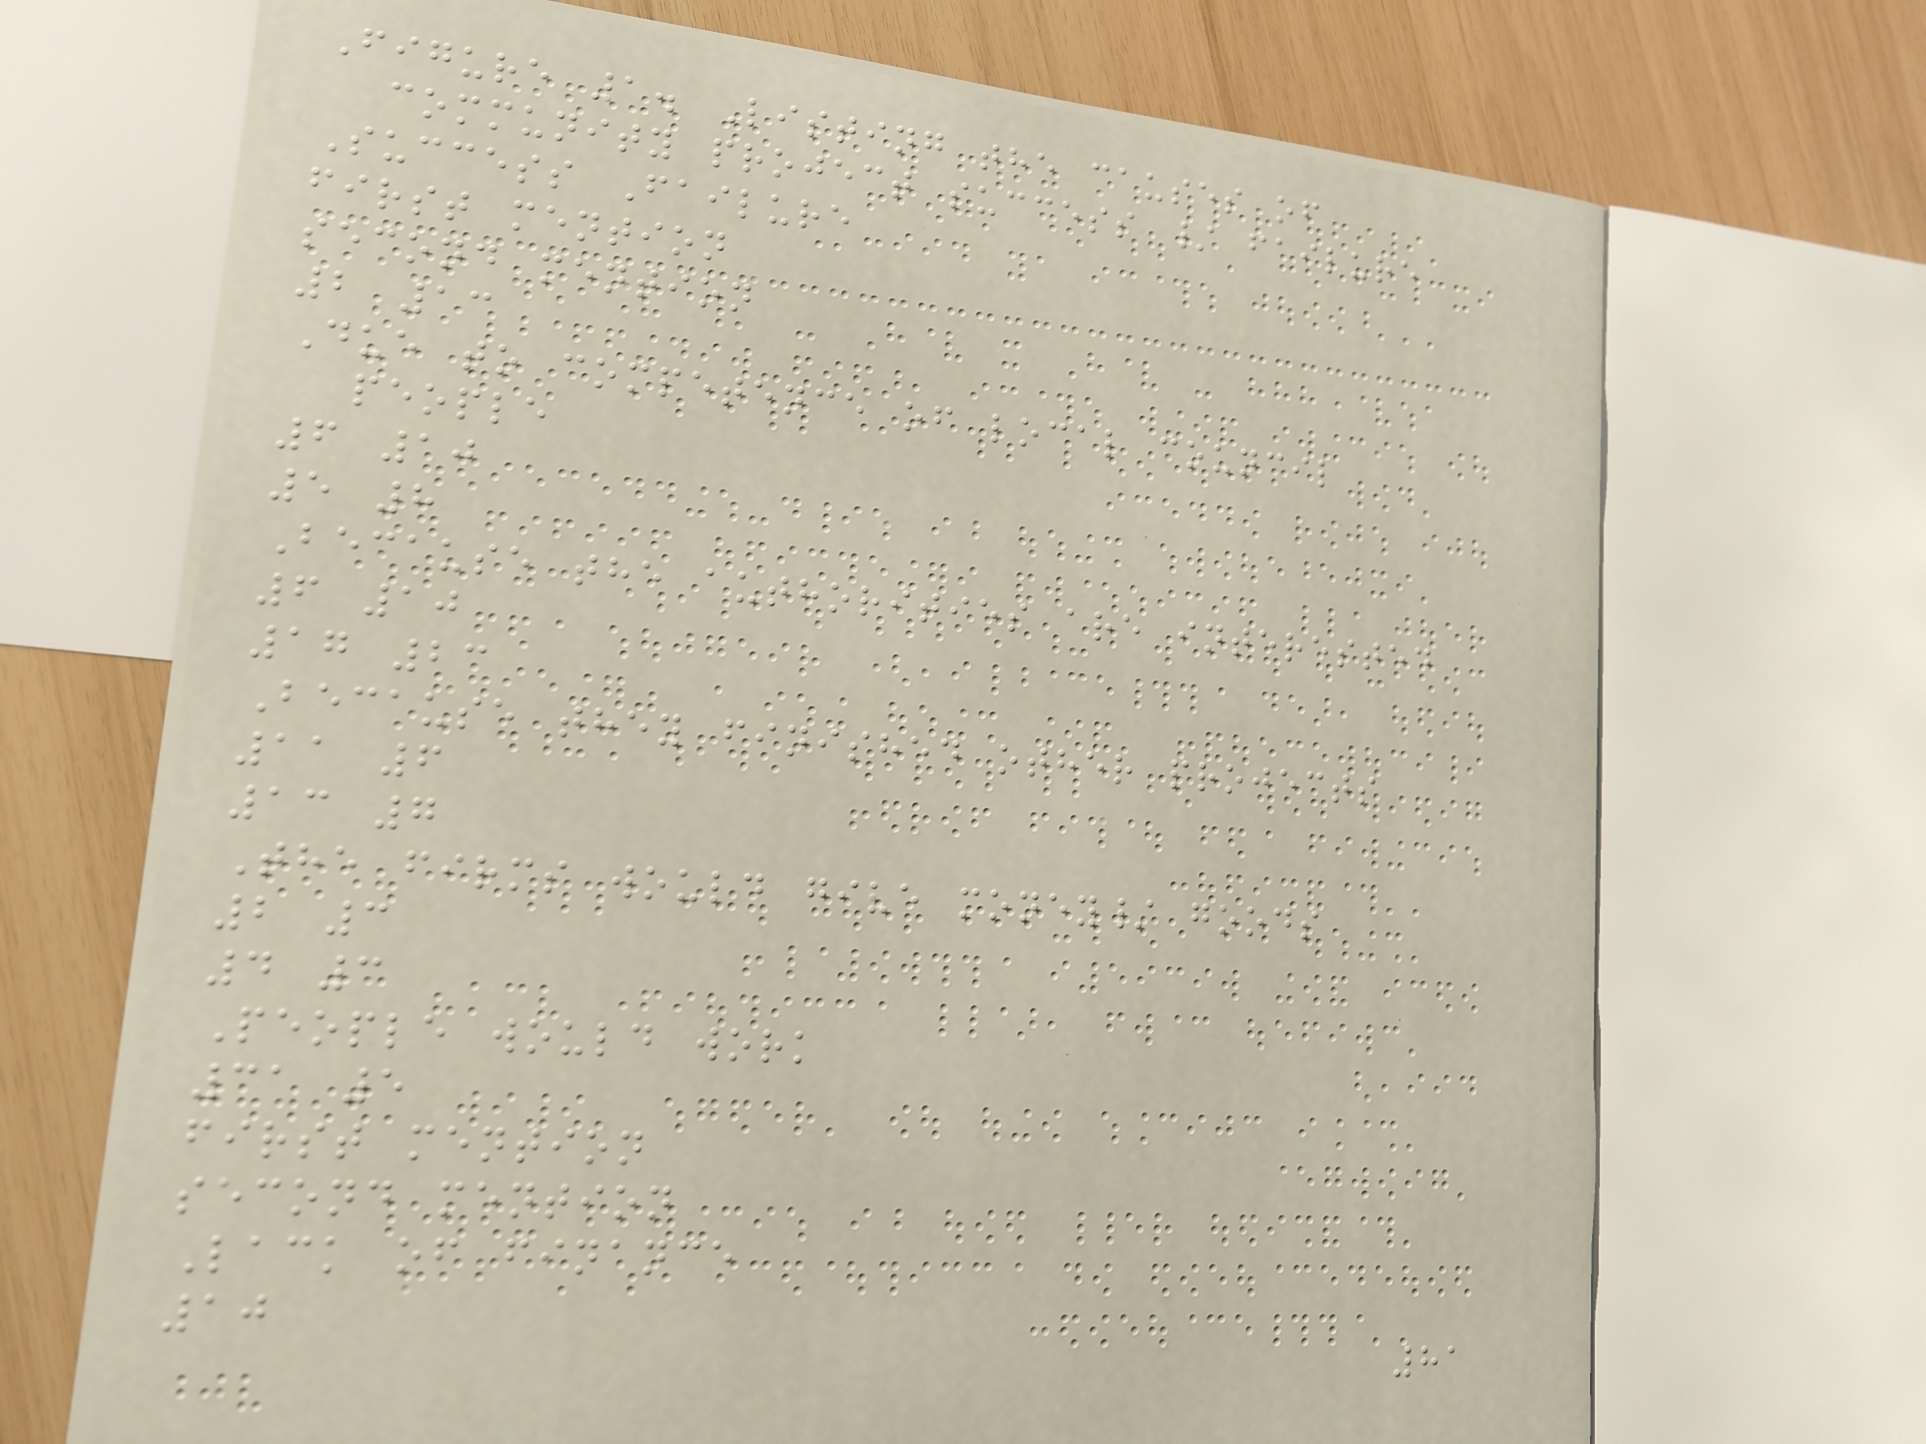Figure 1. Listing the causes of
community project success / failure
Success Failure
first mention
second mention
2 13
Due to competence of local council
people
6 10
5 8
Because the authorities are interested
6 10
17 23
Because they finished other projects
11 6
13 7
The firms would give money/ goods
2 3
4 3
People would work
31 5
first mention
second mention
Lack of finance
10
81
